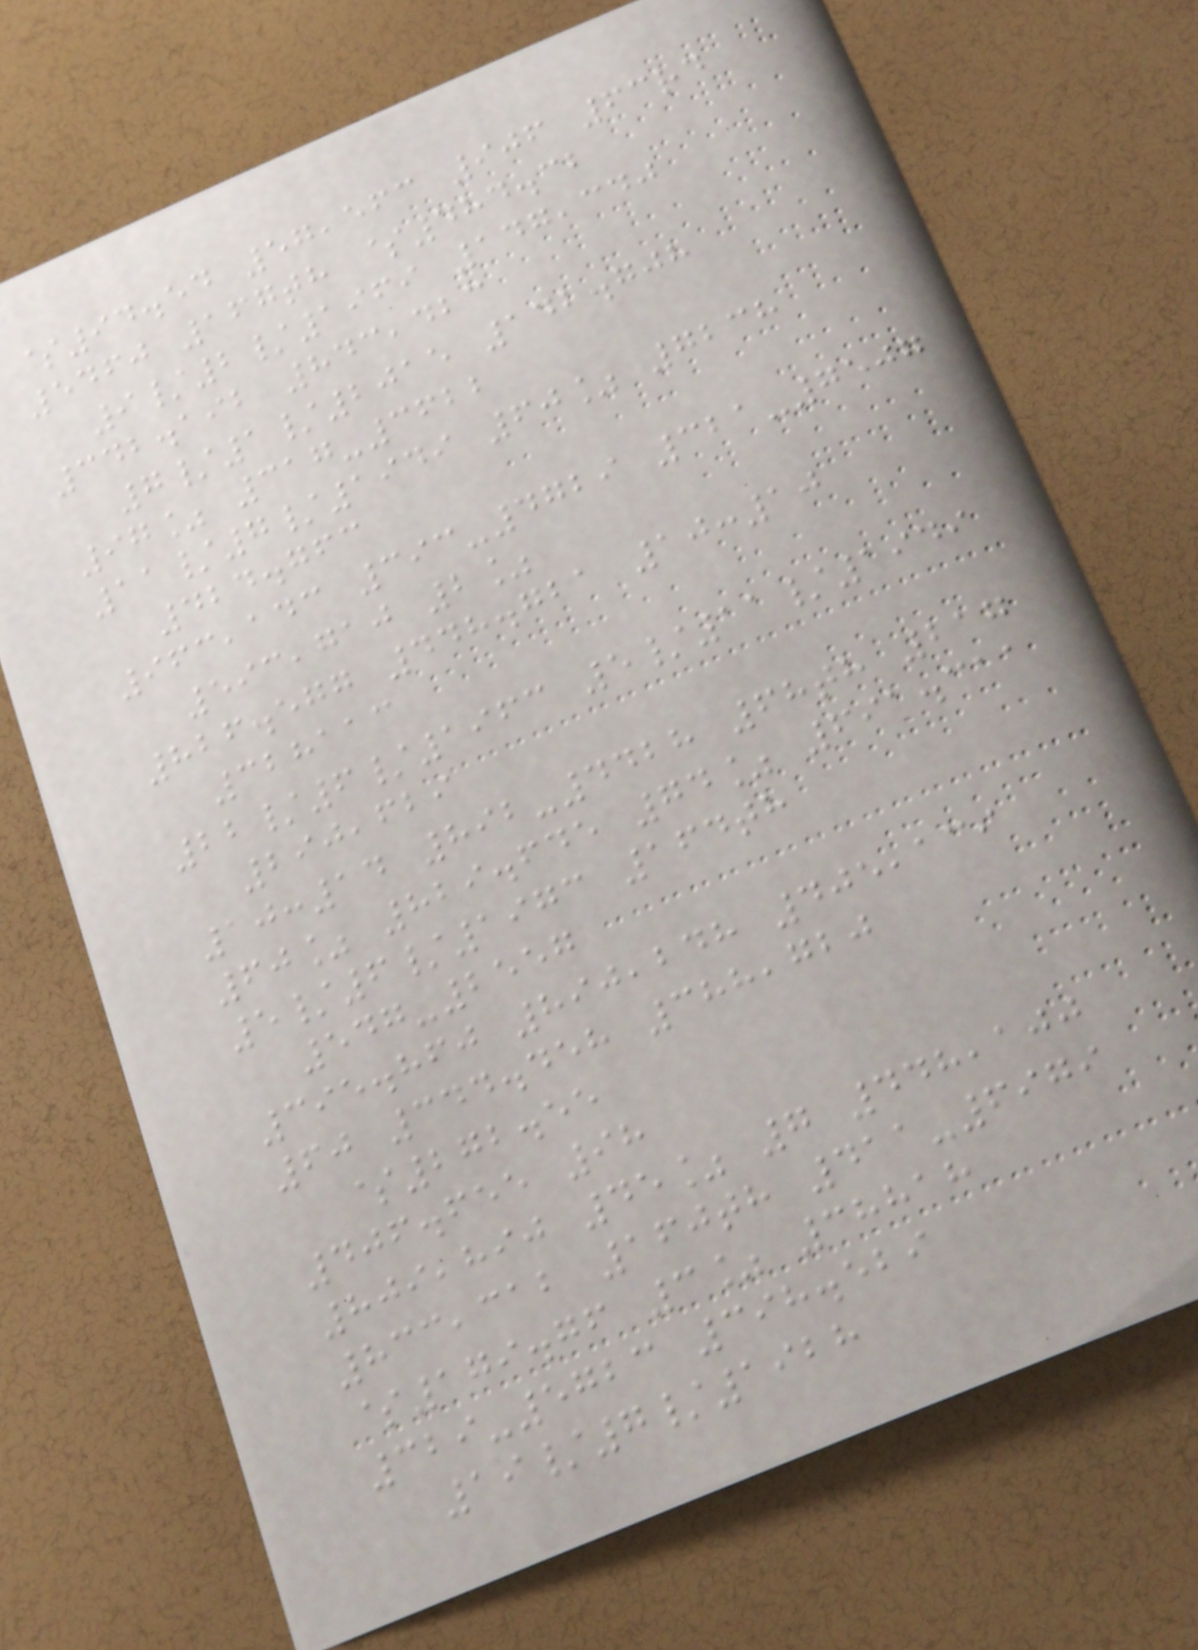$94.54 57,563 906 63rd
5460 167th $484.32
9/2/1969 147,340
342.192 843,423
7/1/2015 142.708
97% 317-3622
11/7/1949 60% 7238
424.763
963,143 393-4729 321-7507
593,710 2%
826.577 448.721 10:10
328113
22/6/1963 5/11/1949
290,629
10:14 892-4428 68th 217
60% 829.645 74% 691.311
5/6/1973 164th
547-2557
395.860 890,248 405,139
60 344.458 388,720
$272.55
406.655 98
809,890 45% 7 448,100
833,312 160th 411-6979
$179.76 3% 38818
329-5723 398.529
19/7/1928
